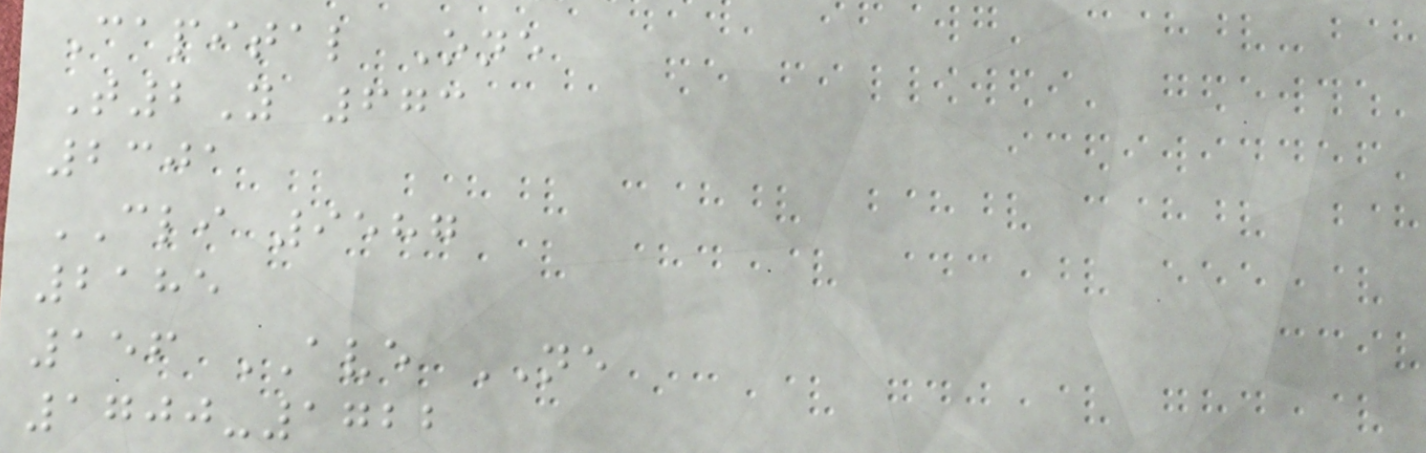Capital One
T2Y 673
2301
CLI 9587
2185
156 AVE NE
1700-1722
